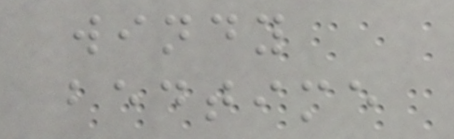windy
bedtime
